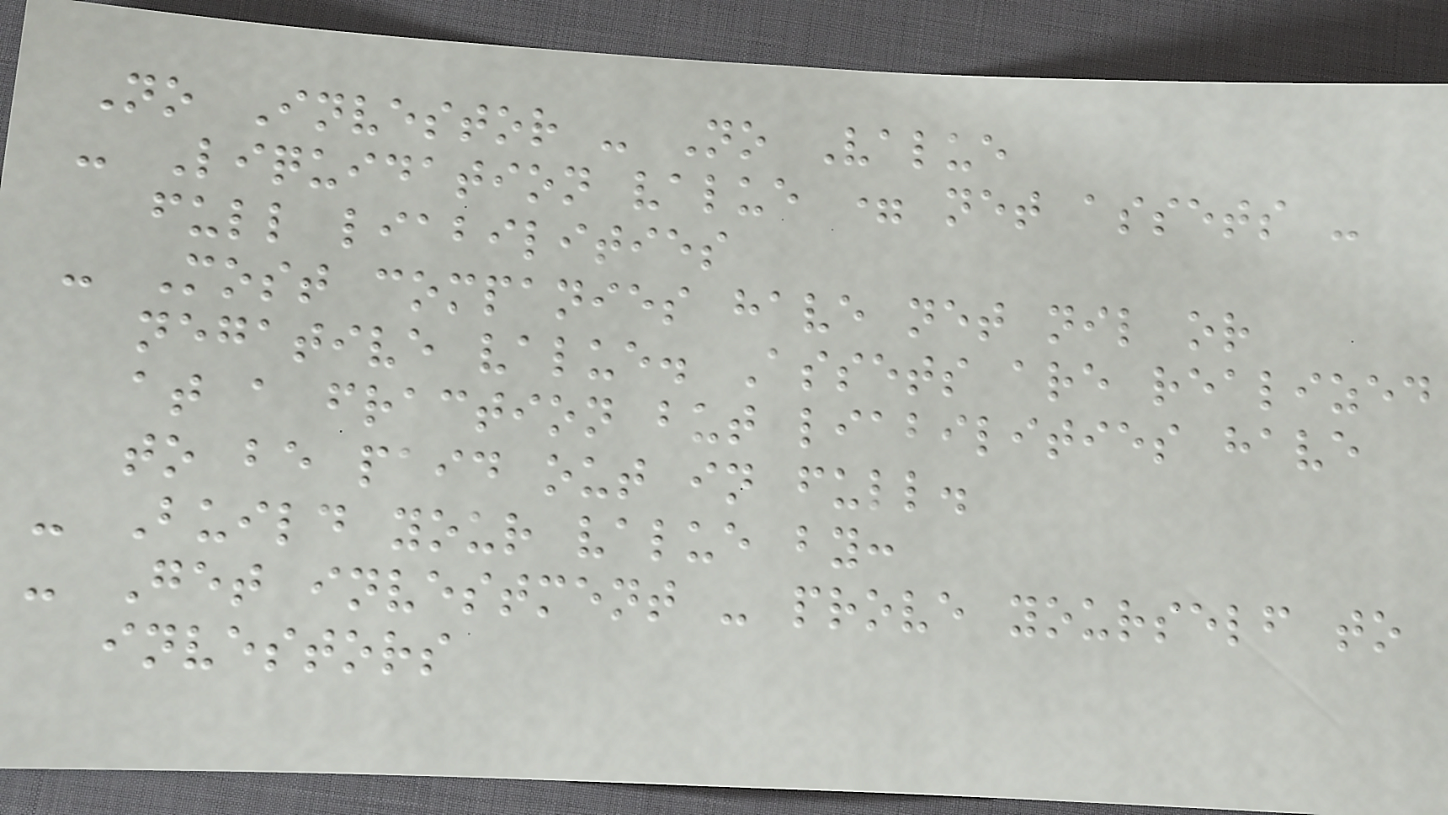No Investor - No Value
- Liquidation value = net assets -
full liabilities
- Most companies have net nil or
negative value. Assets are realized
at a fraction but liabilities have
to be paid out in full.
- Build your value by:
- Get investment - prove yourself to
investors
